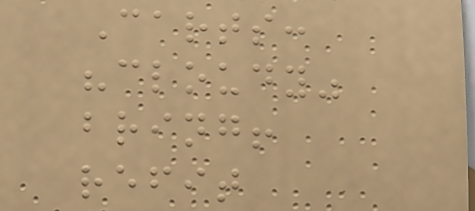Carts:
"cloudy"
bring!
refit
